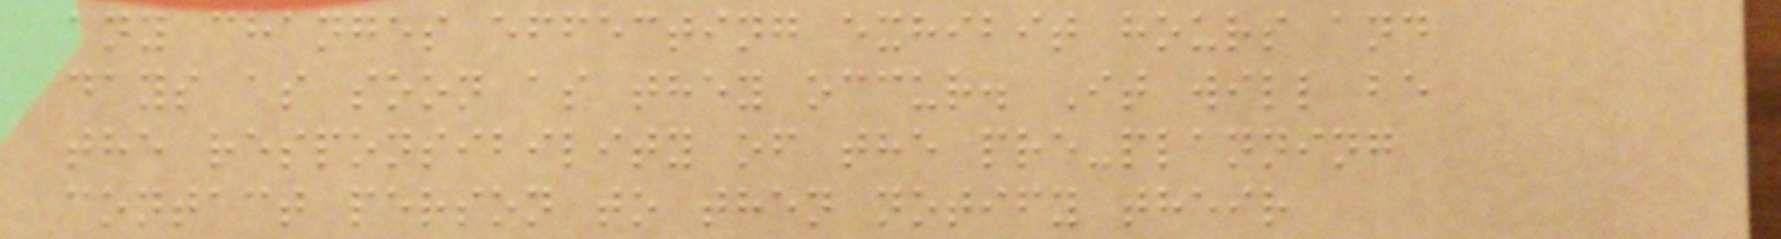any changes effecting exhibit hours and
days as soon as they occur. It will be
the responsibility of the pre-planning
contact person to then notify their
